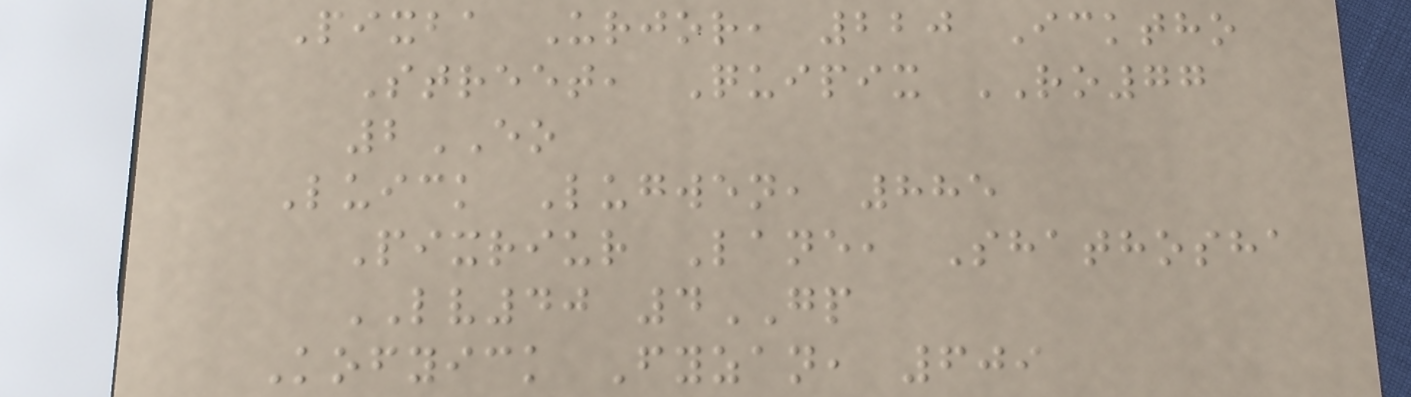Pixba Urjor, 220 Icktho
Street, Quipix RO77
2EO
Luick Lugwen, 885
Pixriur Lane, Shathosha
LV40 4GP
Kofyick Fyzan, 609
